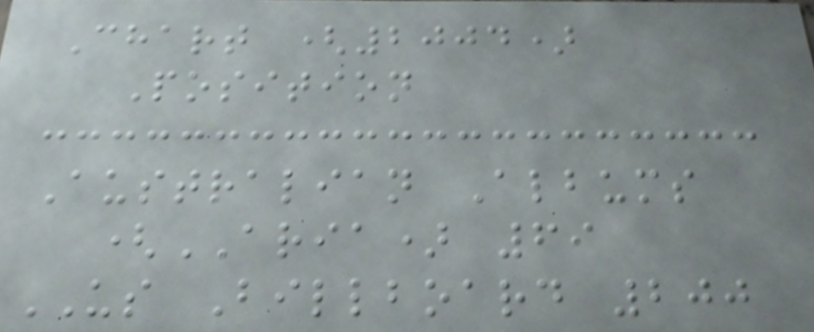Chart (2004)
Position
Australian Albums
(ARIA) 69
US Billboard 200
